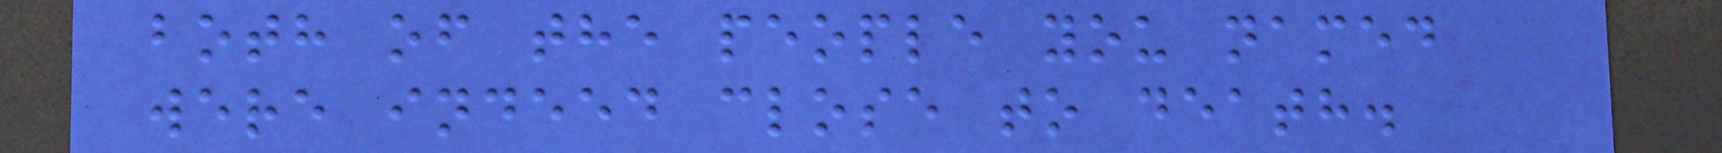both of the people you named
were indeed close to death.
